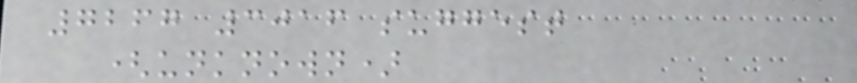7267 3016 suggest
(unknown)
